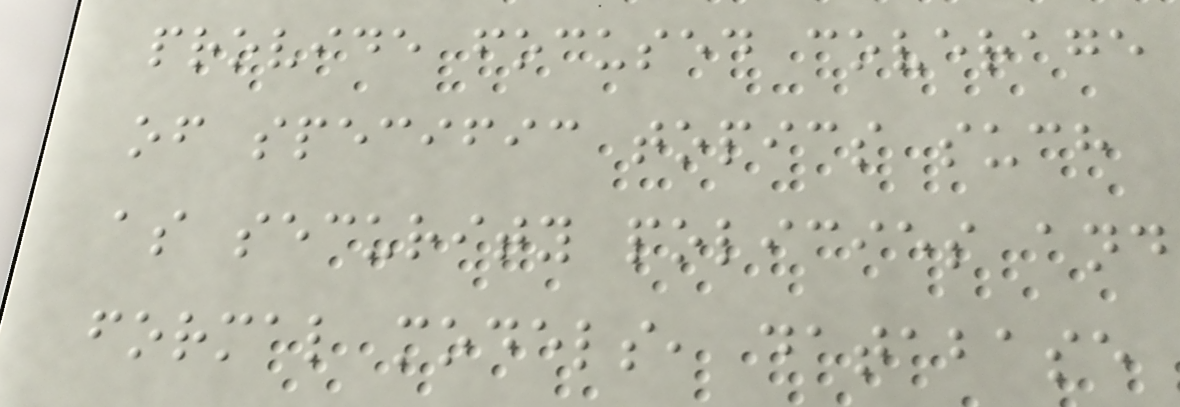provide focused coverage
of specific topics such
as security policies and
formal models, database
